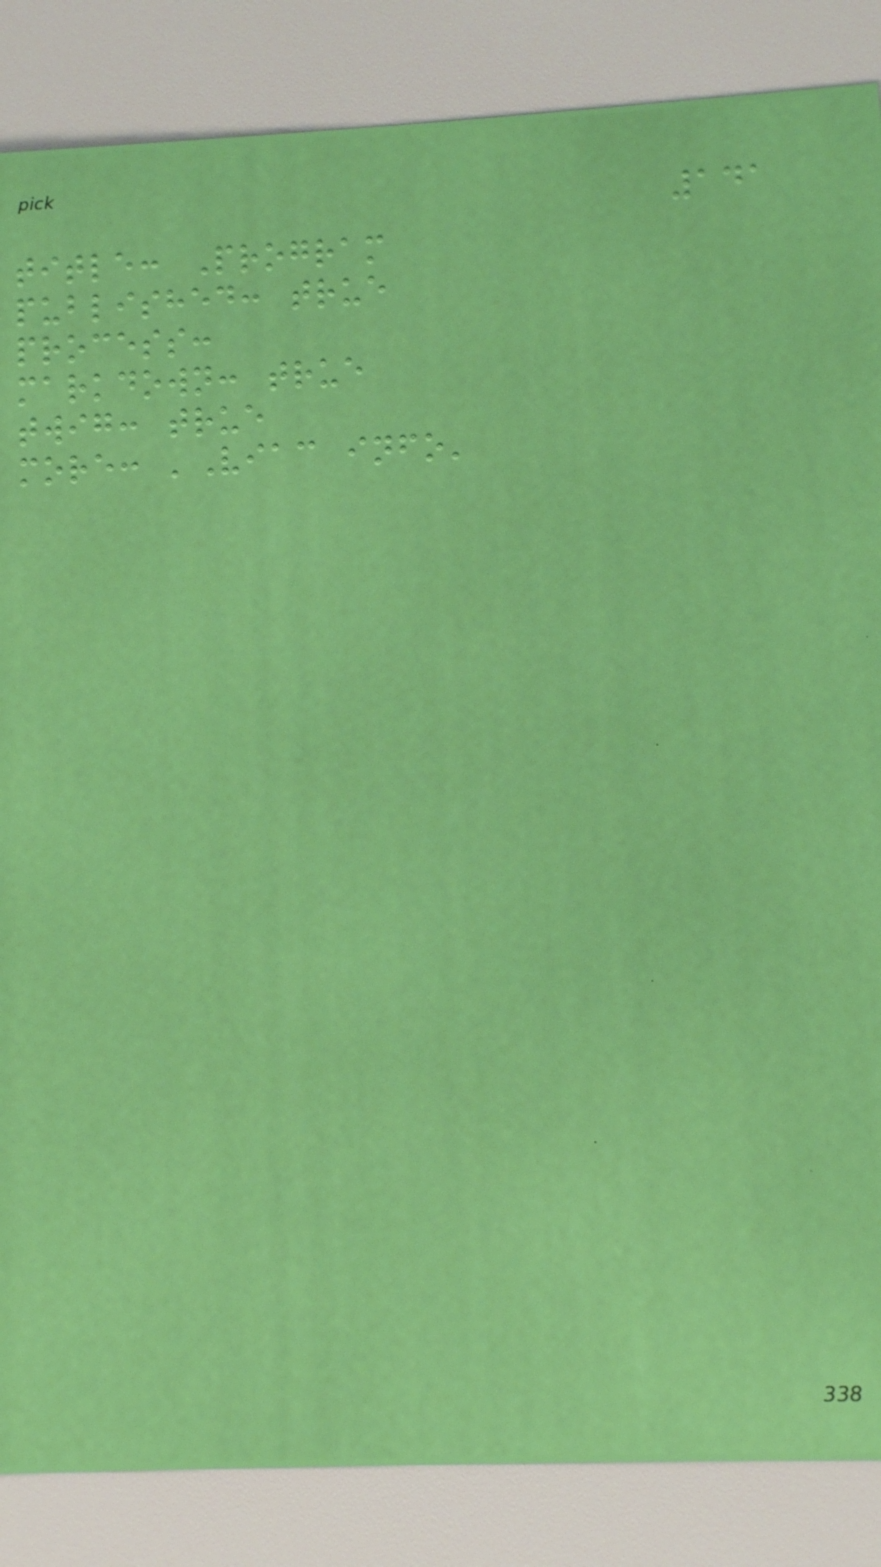141
title: Program
published: true
process:
markdown: true
twig: true
more: 'Viac info'
